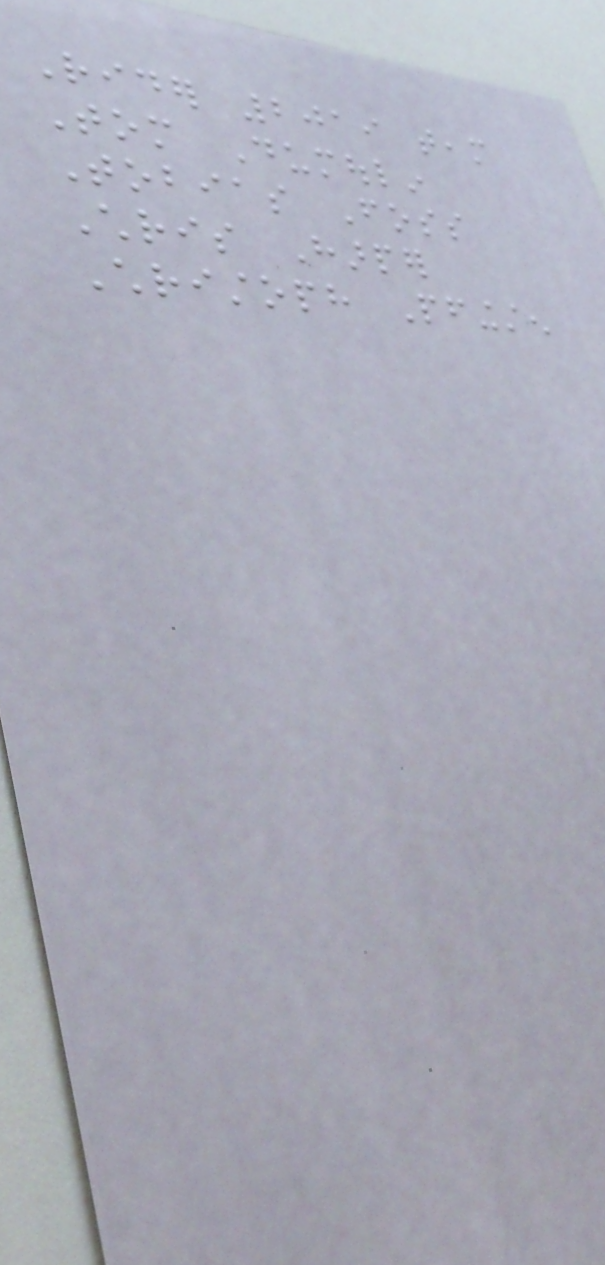Rider 2019 team
Tom Dumoulin
Tobias Foss
Chris Harper
Christoph Pfingsten
